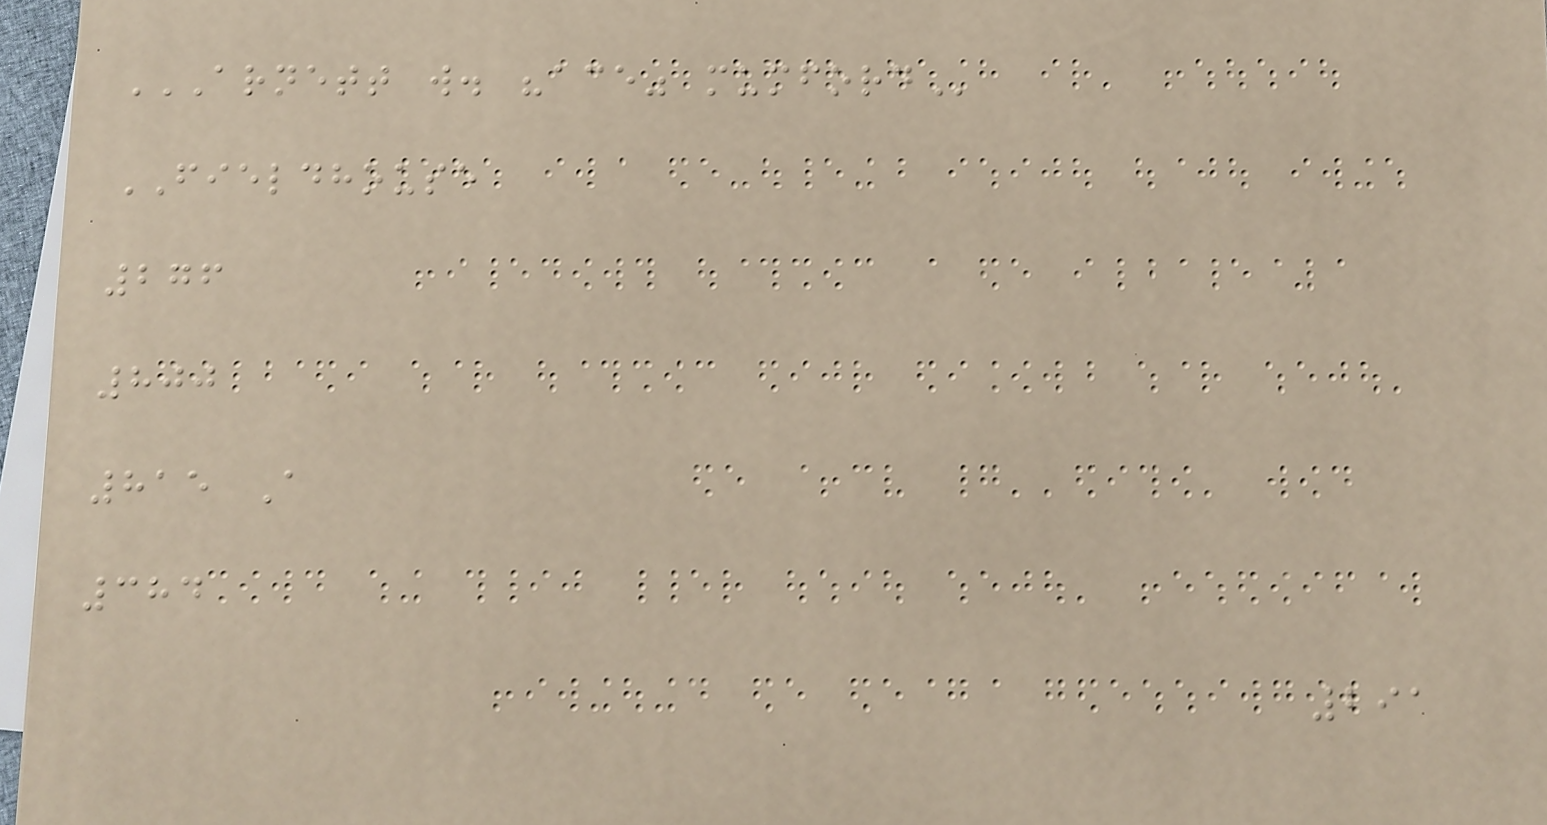ARNETT W. "ACE" MUMFORD
FIELDHOUSE
276
800
815 A
384
291
